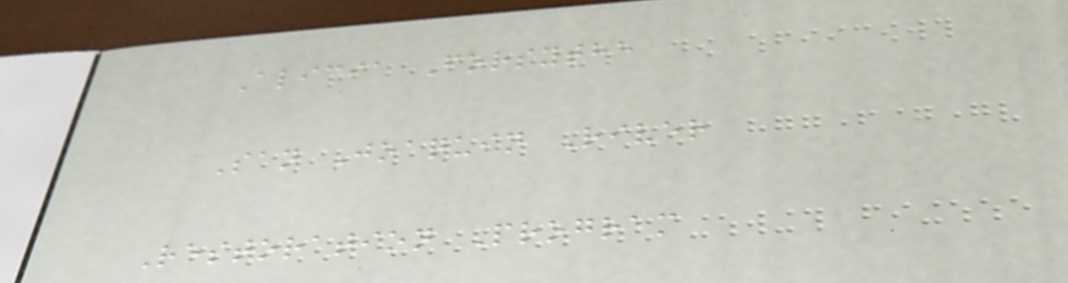Alicia Forsythe
San Joaquin River
Restoration Program
